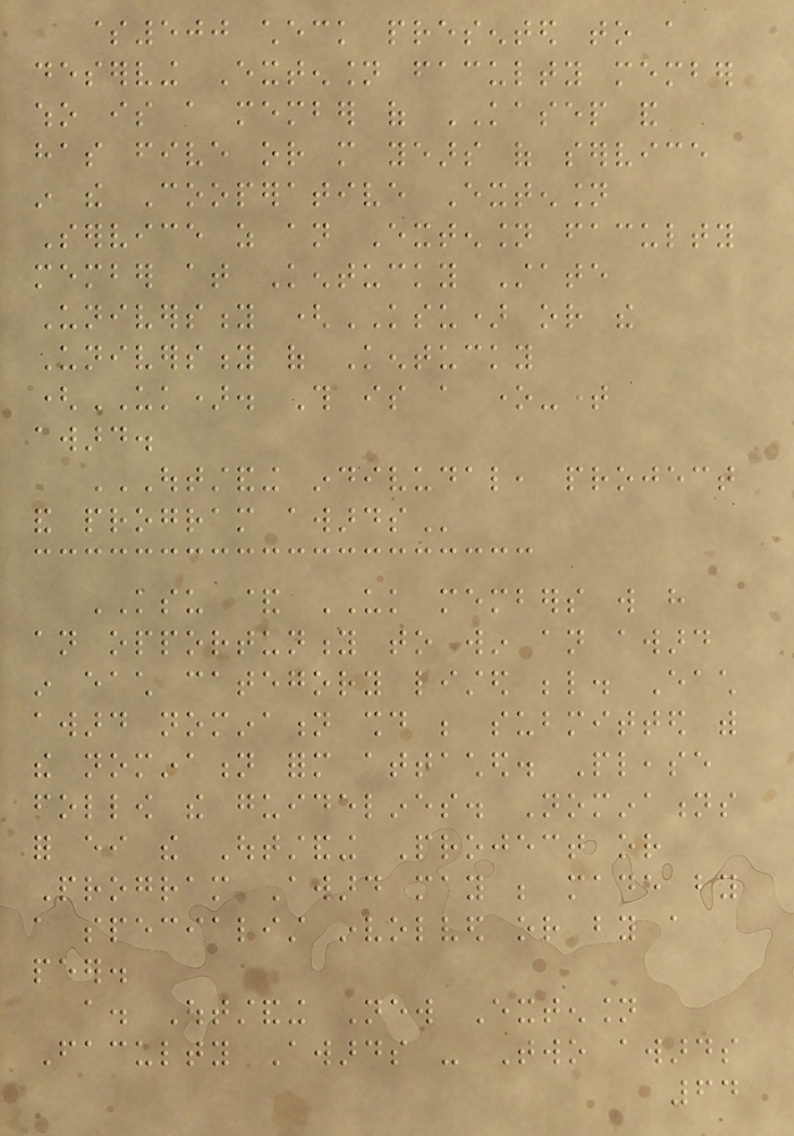$500 check presented to a
deserving Extension faculty member
who is a member of KASEP and
has five or more years of service
in the Cooperative Extension
Service as an Extension faculty
member at Kentucky State
University (KSU) or the
University of Kentucky
(UK). This is a one-time
award.
OUTSTANDING INDIVUDAL, PROJECT
AND PROGRAM AWARDS
KSU & UK members will have
an opportunity to win an award
in each category listed below. Each
award nomination should be submitted with
the nomination form attached. Please
follow the guidelines. Nominations
for either the Outstanding Project or
Program Award may be made by
a specialist involved or by a
peer.
a. Outstanding New Extension
Faculty Awards - Two awards
64
